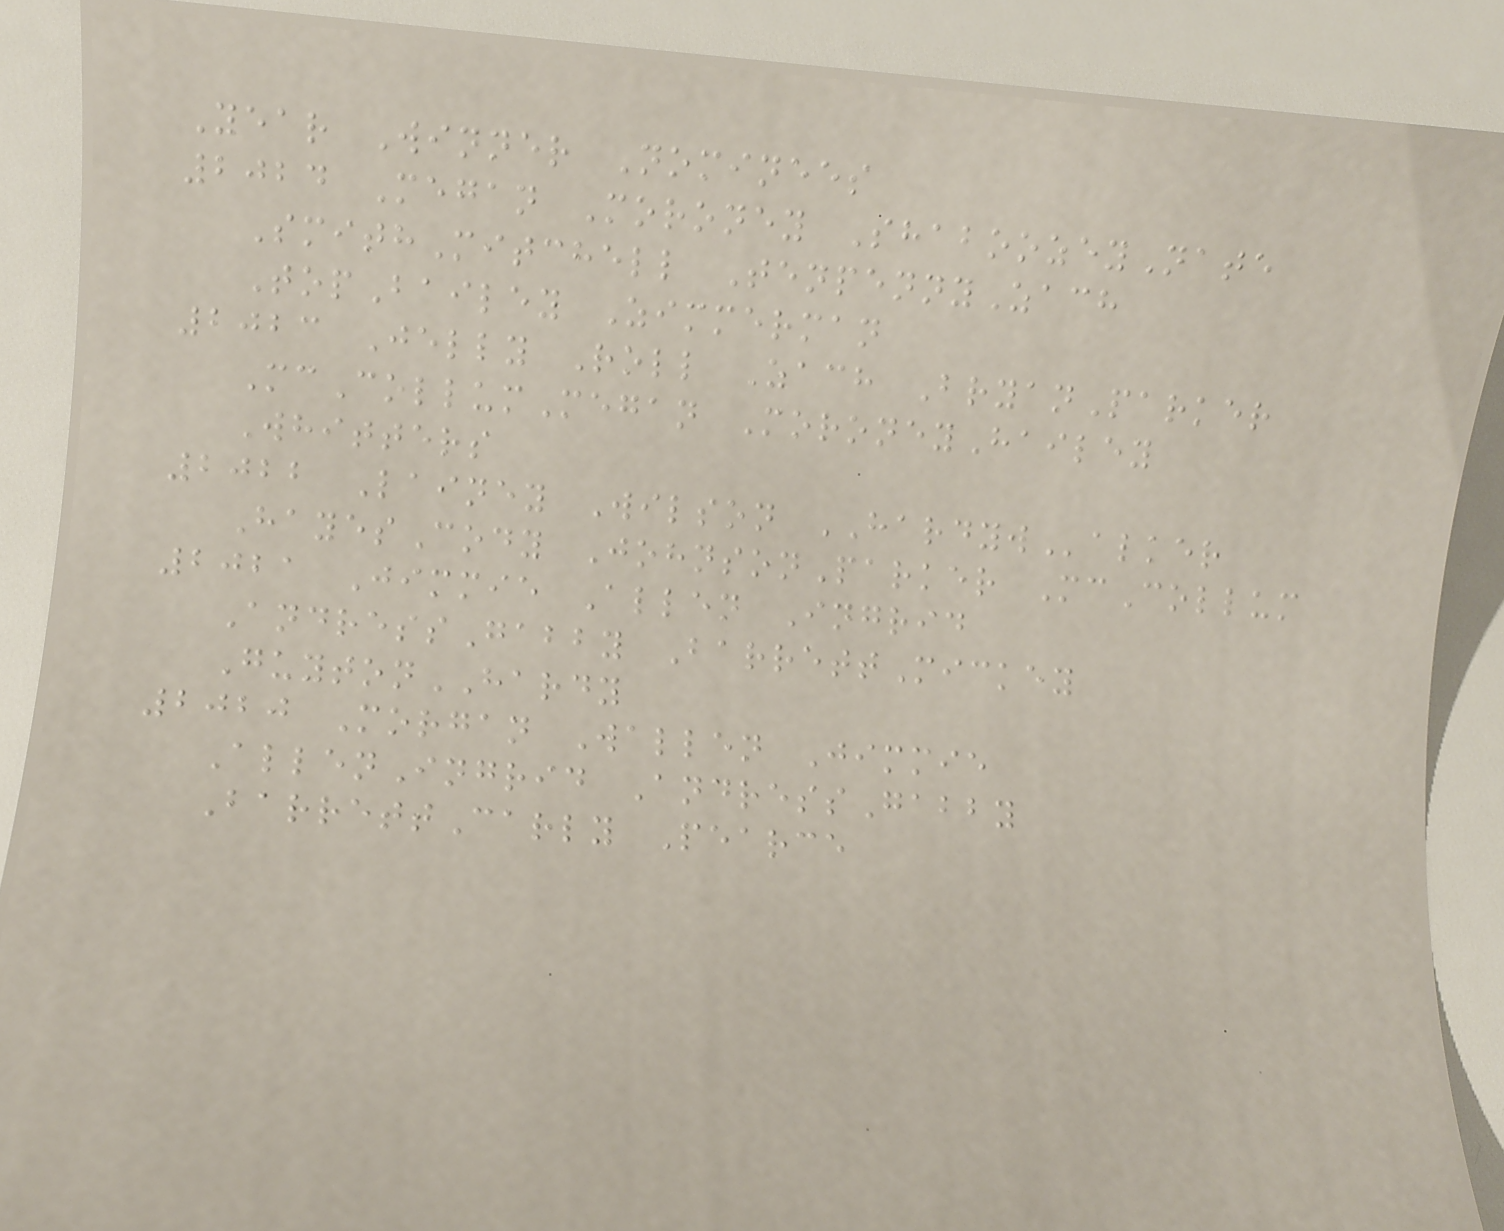Year Winner Nominees
2024 Megan Moroney ShaboozeyNate
SmithMitchell TenpennyZach
TopBailey Zimmerman
2023 Jelly Roll Zach BryanParker
McCollumMegan MoroneyHailey
Whitters
2022 Lainey Wilson HARDYWalker
HayesCody JohnsonParker McCollum
2021 Jimmie Allen Ingrid
AndressGabby BarrettMickey
GuytonHARDY
2020 Morgan Wallen Jimmie
AllenIngrid AndressGabby
BarrettCarly Pearce
